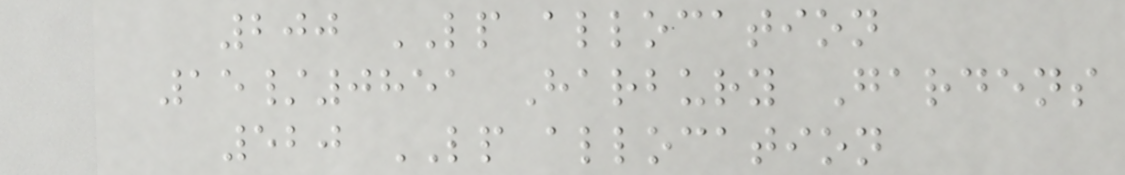200 LP allocation
15/0851 Harbury Gardens
520 LP allocation
